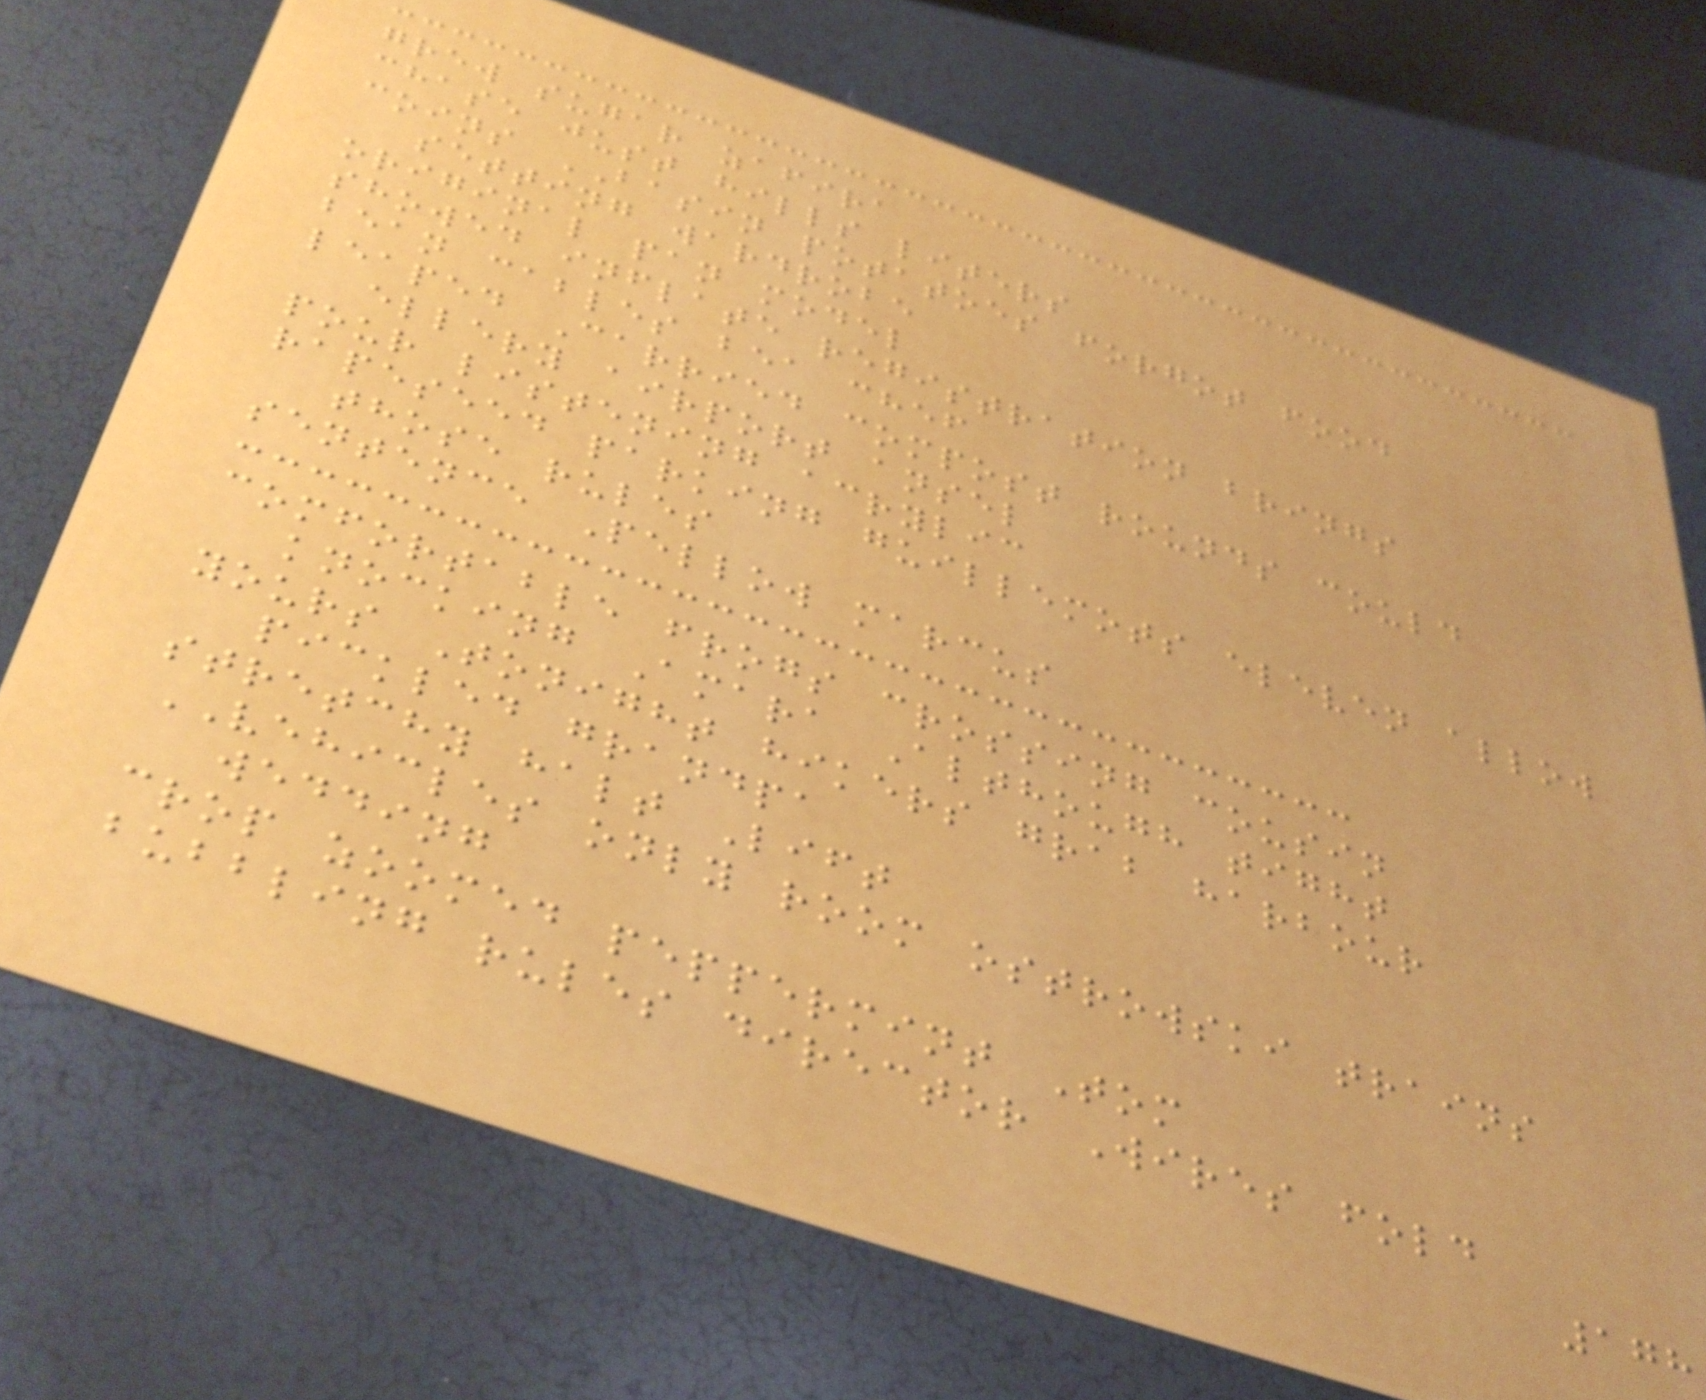grew sugar zafira
chase just hills liters
coins BASIN potatoes forgot food
setting wardrobe
original pan model
showed inflate registration brings
bean cables bea chef
leaped Carried compost rounds could
ellery airport ansel
pour listening acrylic
rapeseed parking guillemots eleven allow
those rules
sentence Pellow marcus
comfortable frogs crossing cousin
knocking Amara Although tight
yours Tonight hikers grab harbour
pickled grandpa
stretchy halt Lift
VEHICLES only room ostrowski trains
wedding
crop zoomed peppermint Tom
bubbling rules director Wires fold
178
